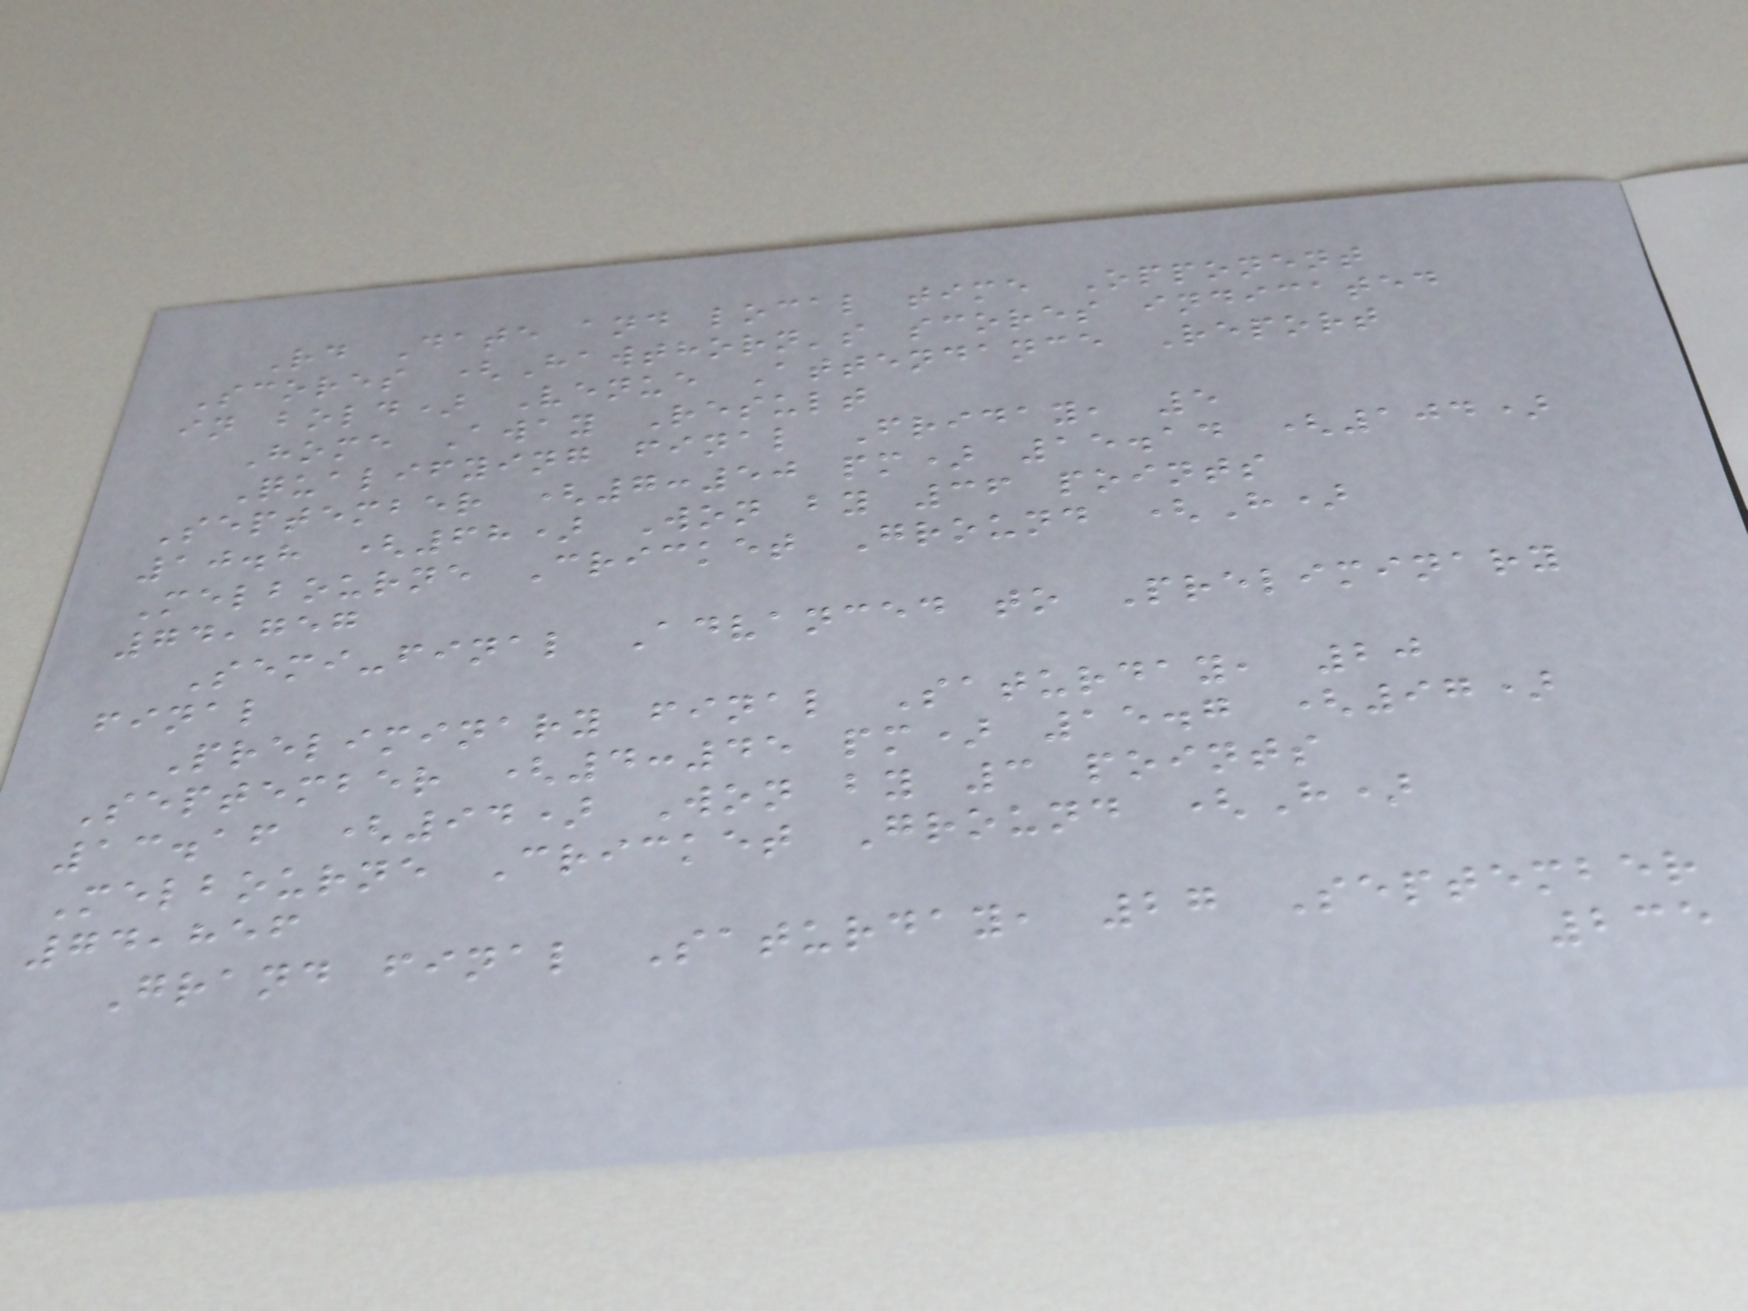Rd Date and local time Opponent
Scores (Hawthorn's scores indicated
in bold) Venue Attendance Report
Home Away Result
Qualifying final Friday, 5
September (7:50 pm) 15.14 (104)
10.8 (68) Won by 36 points
Melbourne Cricket Ground (H)
74,757
Semi-final Advanced to Preliminary
final
Preliminary final Saturday, 20
September (4:45 pm) 15.7 (97)
13.16 (94) Won by 3 points
Melbourne Cricket Ground (H)
74,856
Grand final Saturday, 27 September
235
